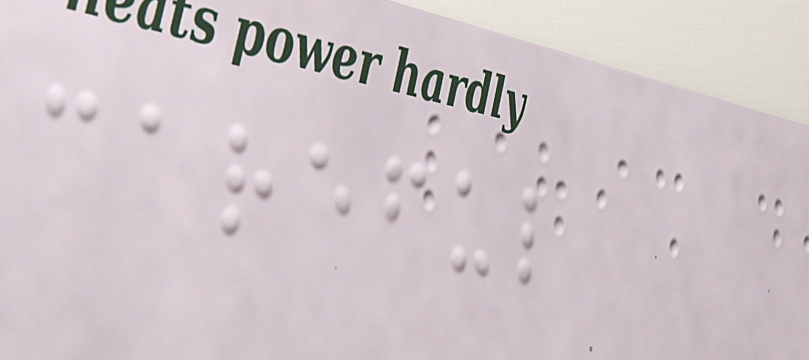careful
